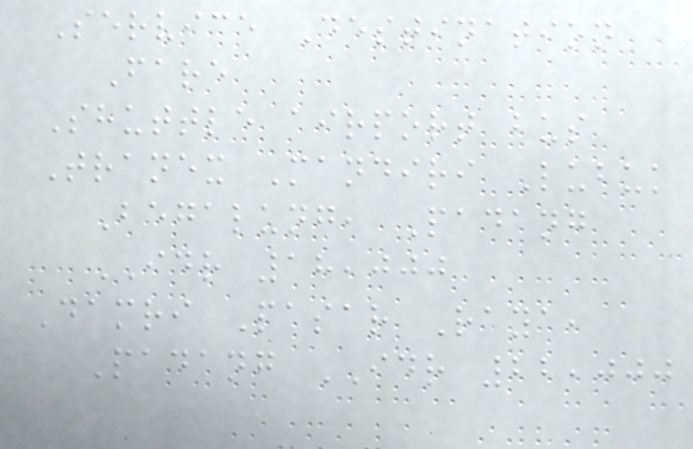Service Destination
Fare
Shuttle airport bus
Tranex Mandiri Lubuk
Begalung, Padang
IDR 18,000
Damri Pasar Raya,
Padang IDR 22,000
